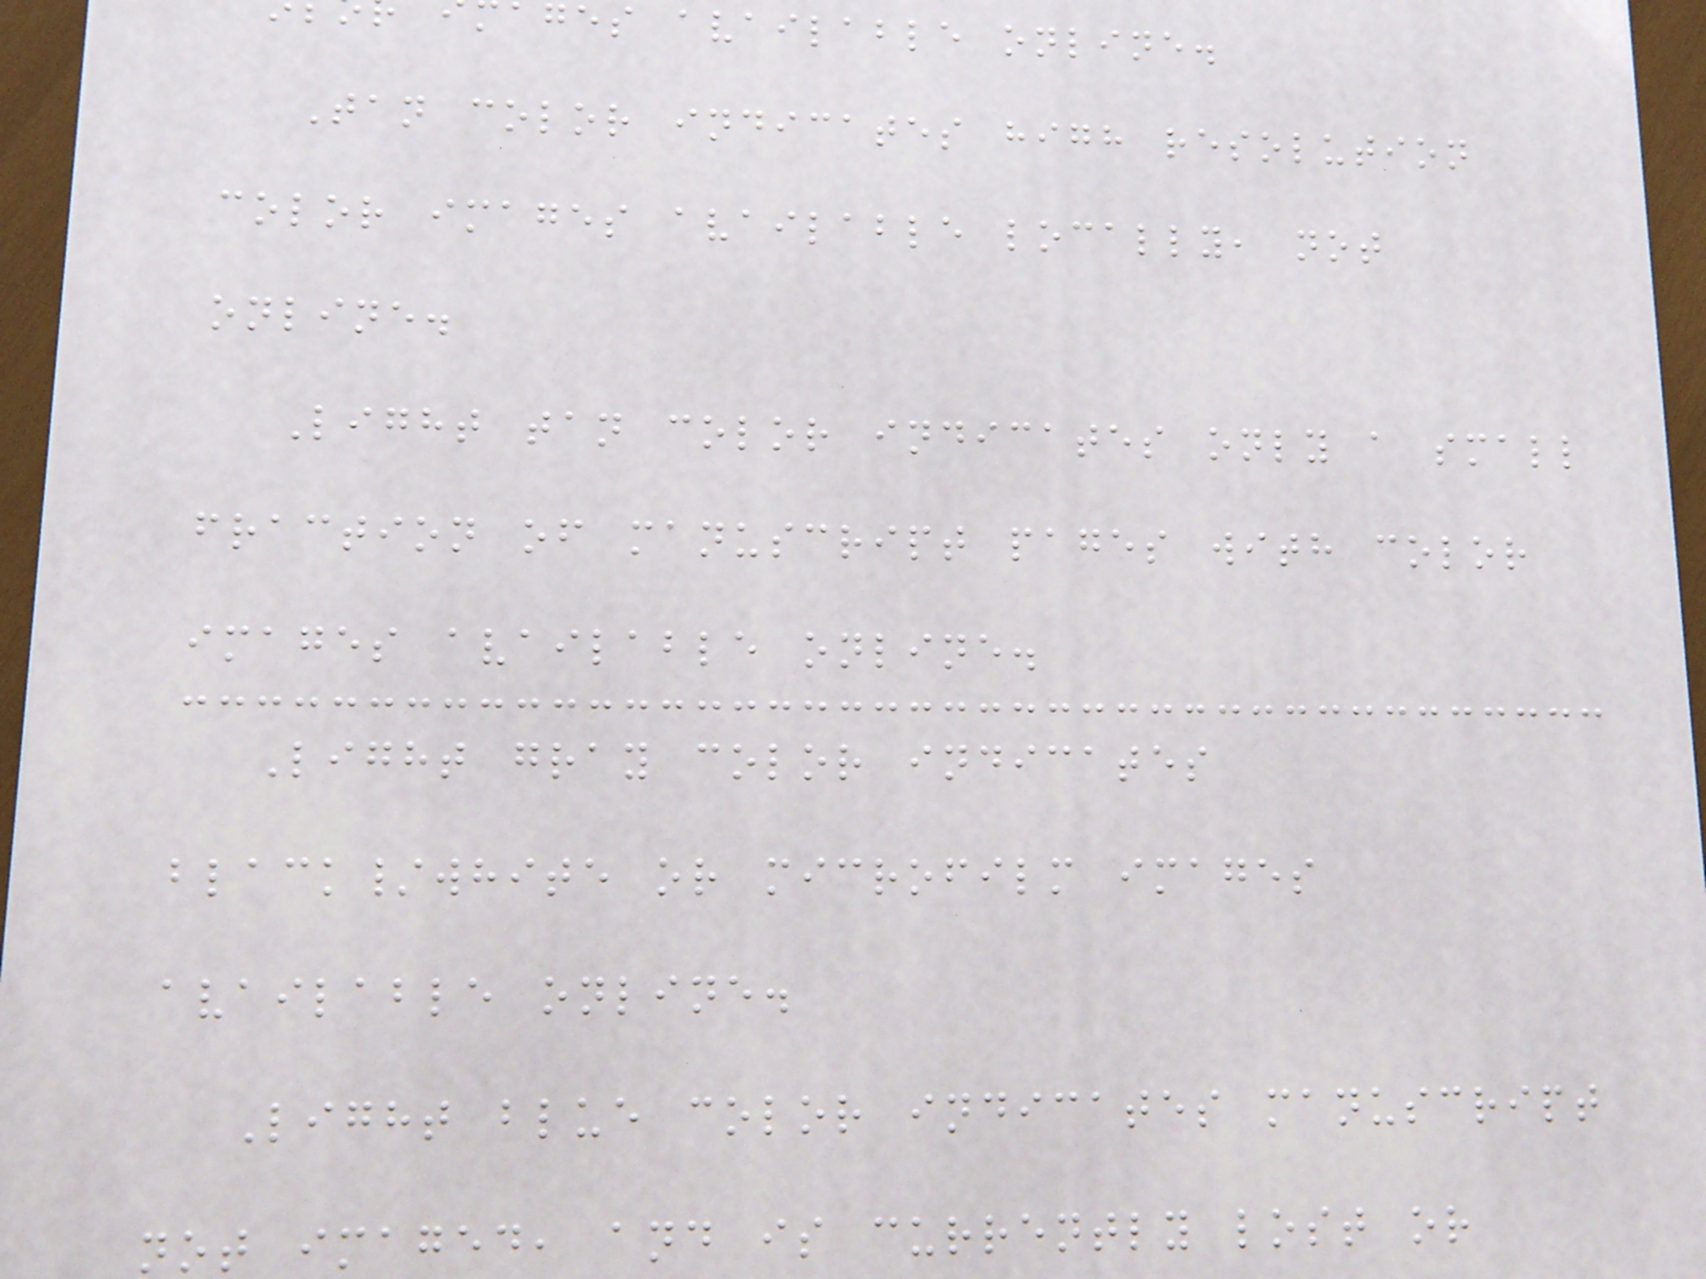ges available online.
Tan color indicates high resolution
color images available locally, not
online.
Light tan color indicates only a small
fraction of manuscript pages with color
images available online.
Light gray color indicates
black/white or microfilm images
available online.
Light blue color indicates manuscript
not imaged, and is currently lost or
